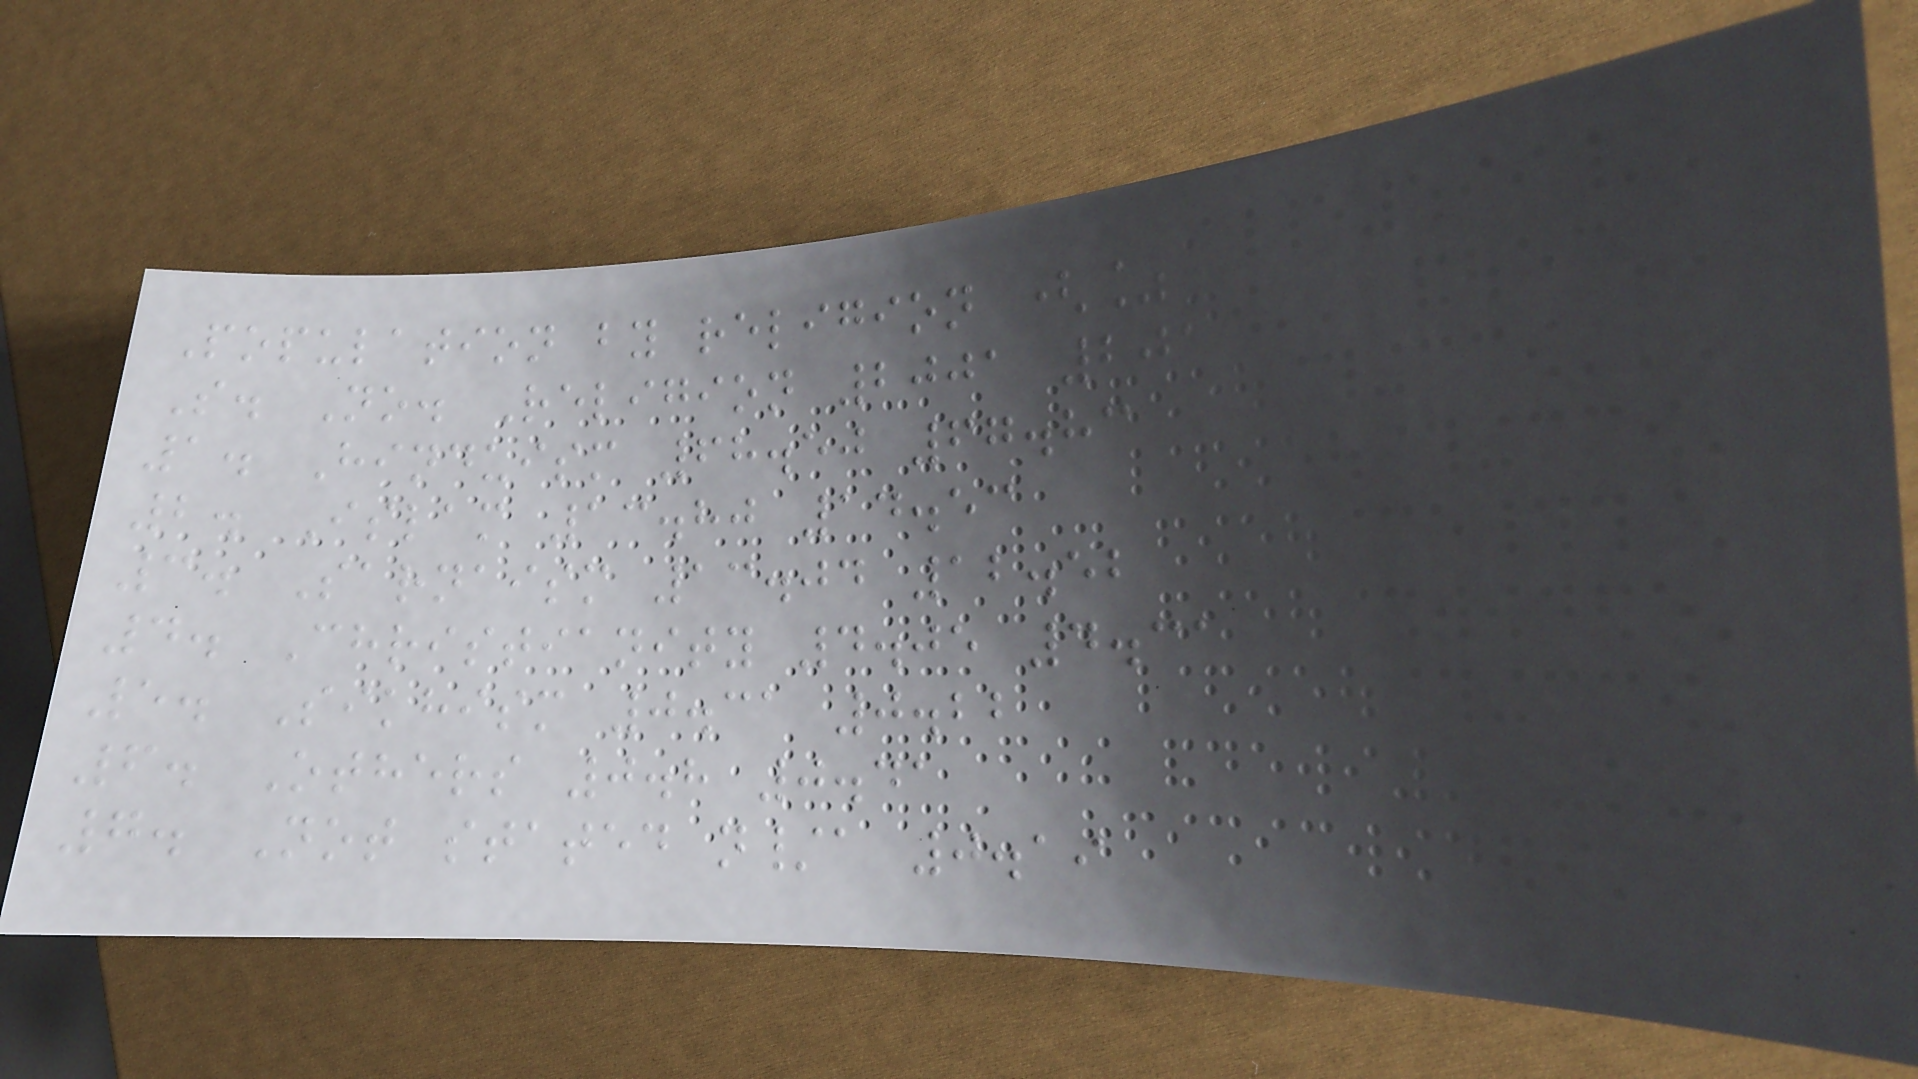Population by religion (%)
S. No. Religion 2001 2011
1. Hinduism 68.50 67.83
2. Islam 13.80 14.53
3. Sarnaism 13.04 12.52
4. Christianity 4.05 4.31
5. Sikhism 0.31 0.22
6. Others 0.8 0.41
7. Not stated n/a 0.19
